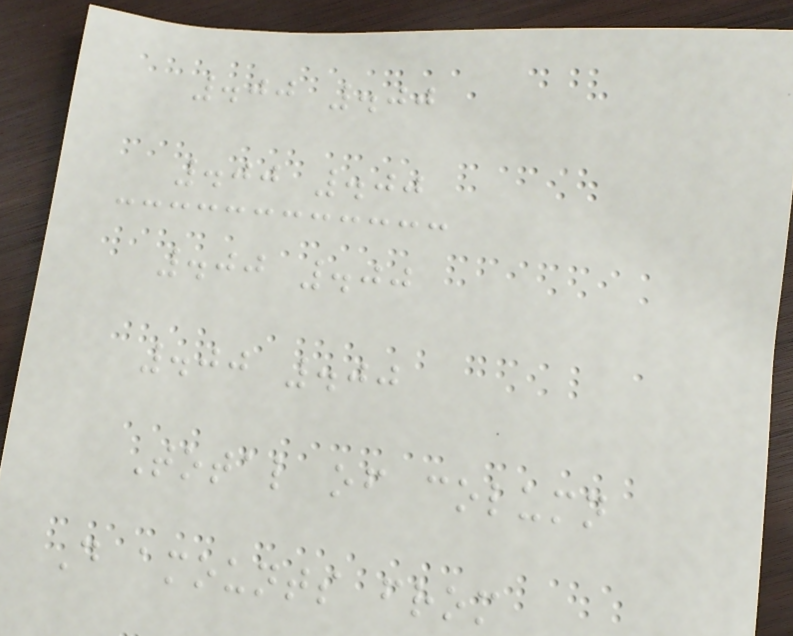.00 .00
.00 .00
.00 .00
.00 .00
Total of column
D amounts from
